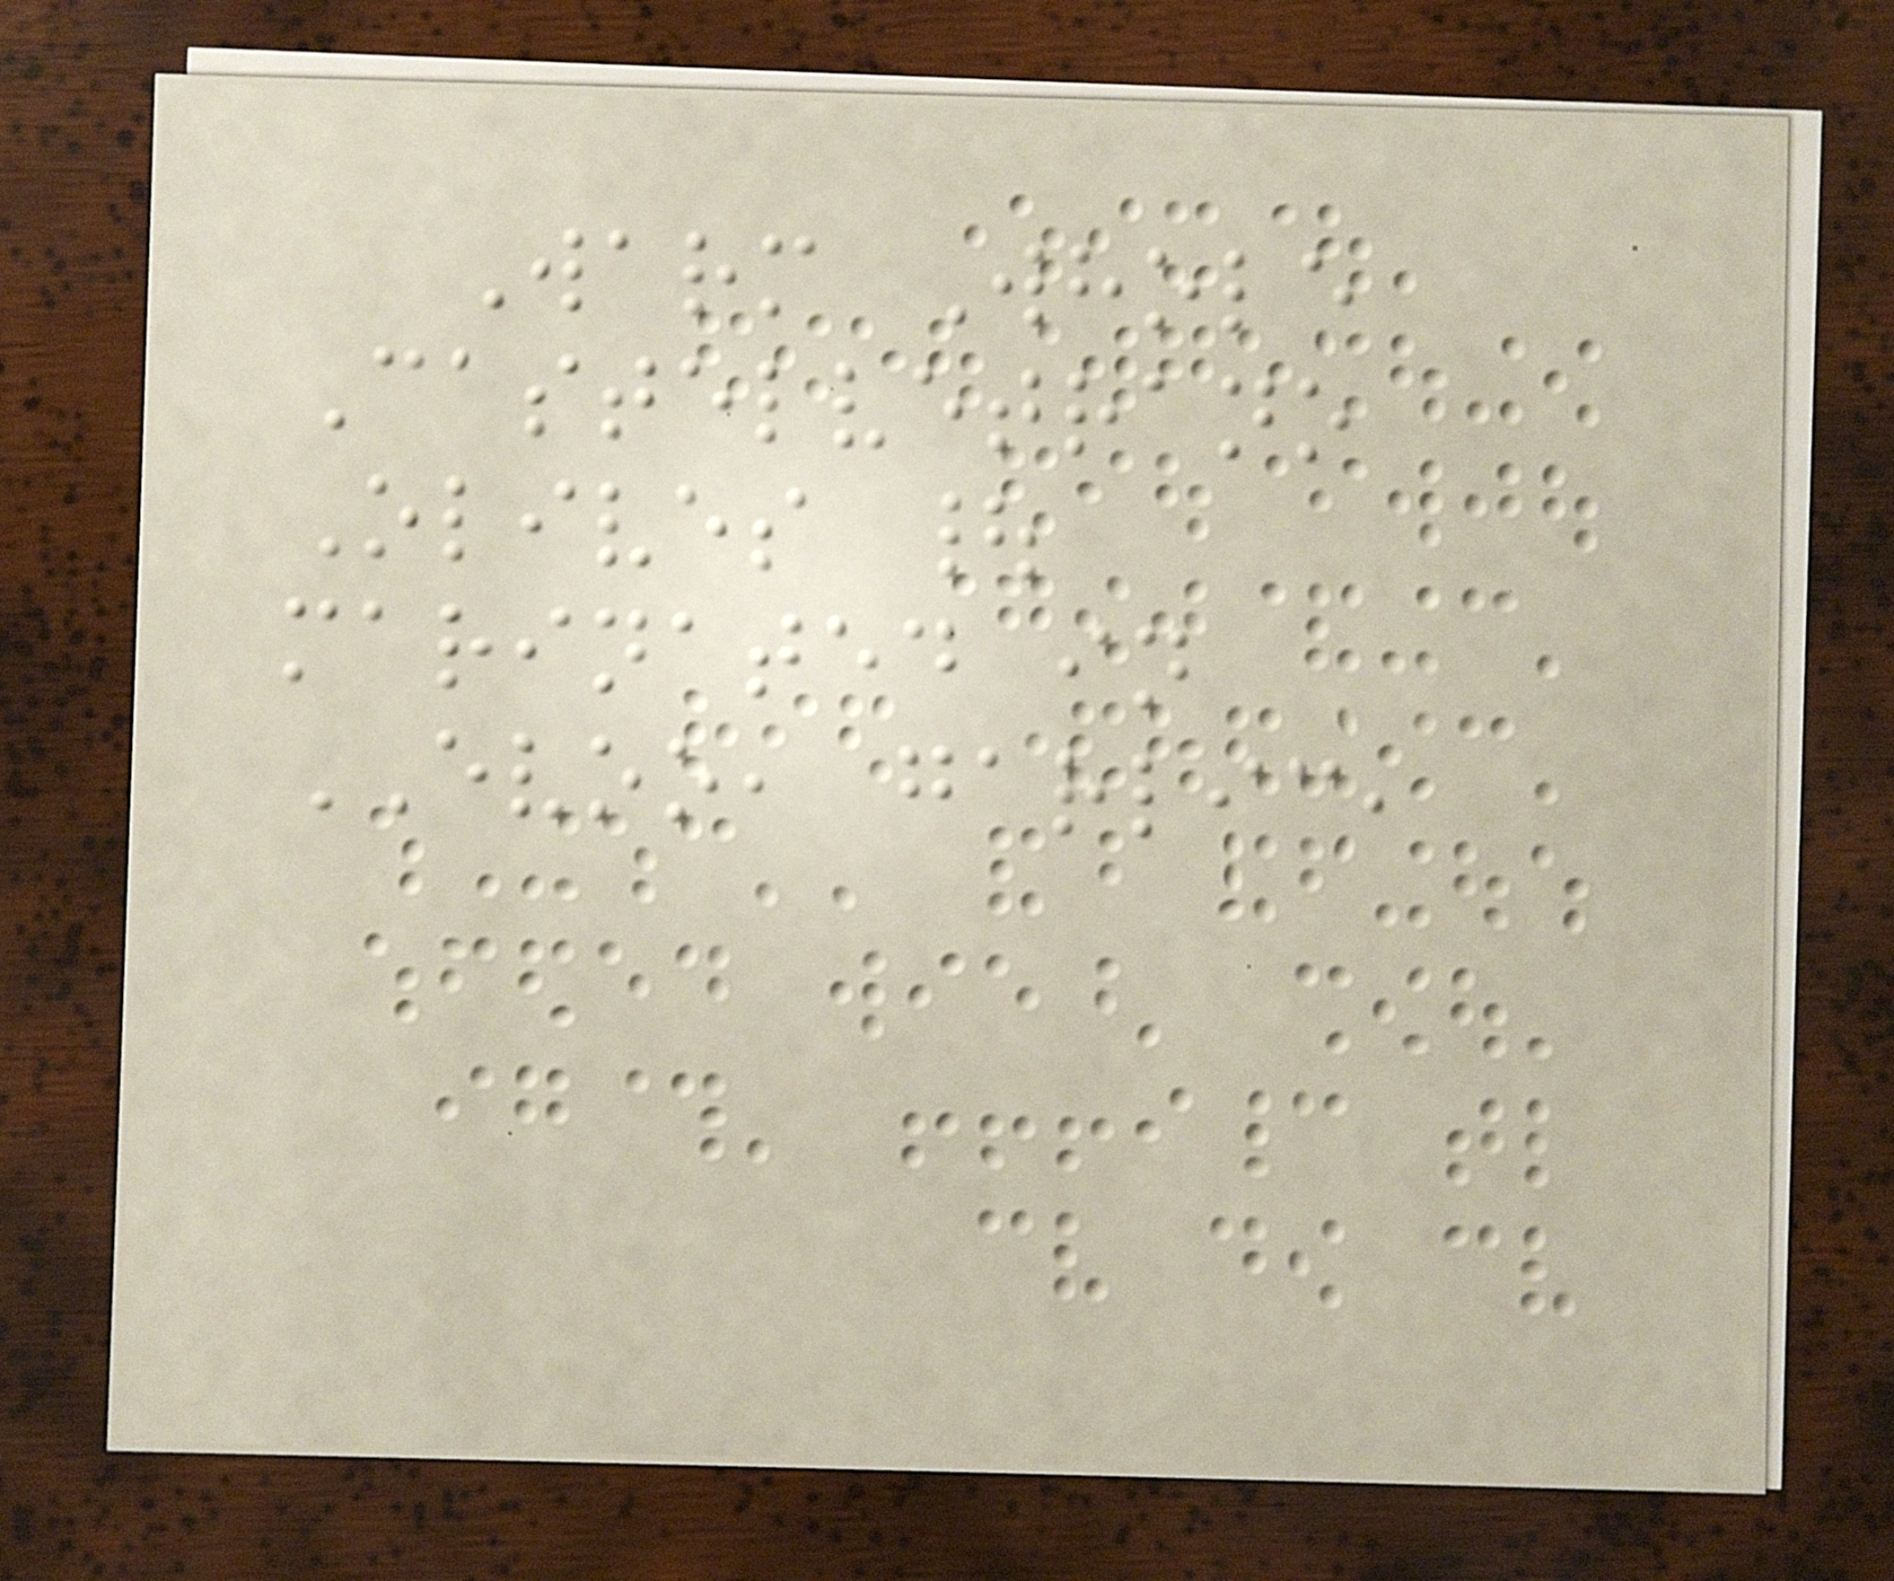Warm Whole
Castelvetrano
Olives |
marinated in
EVOO, garlic,
